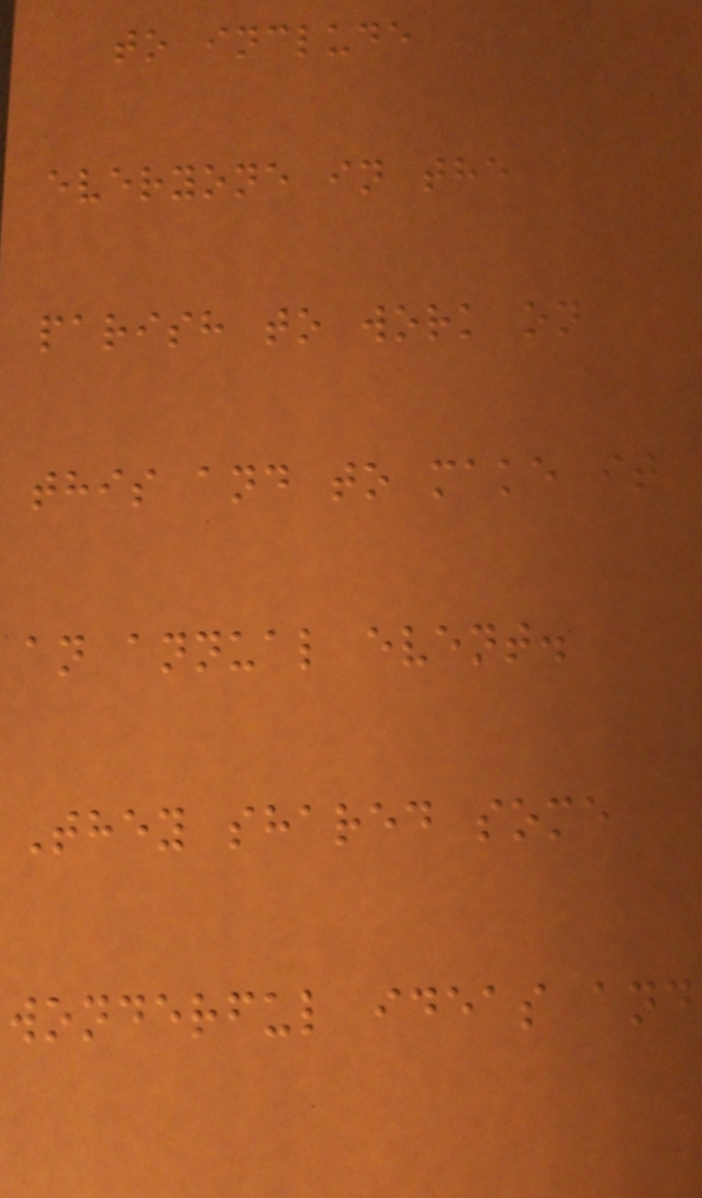to include
everyone in the
parish to work on
this and to make it
an annual event.
They shared some
wonderful ideas and
